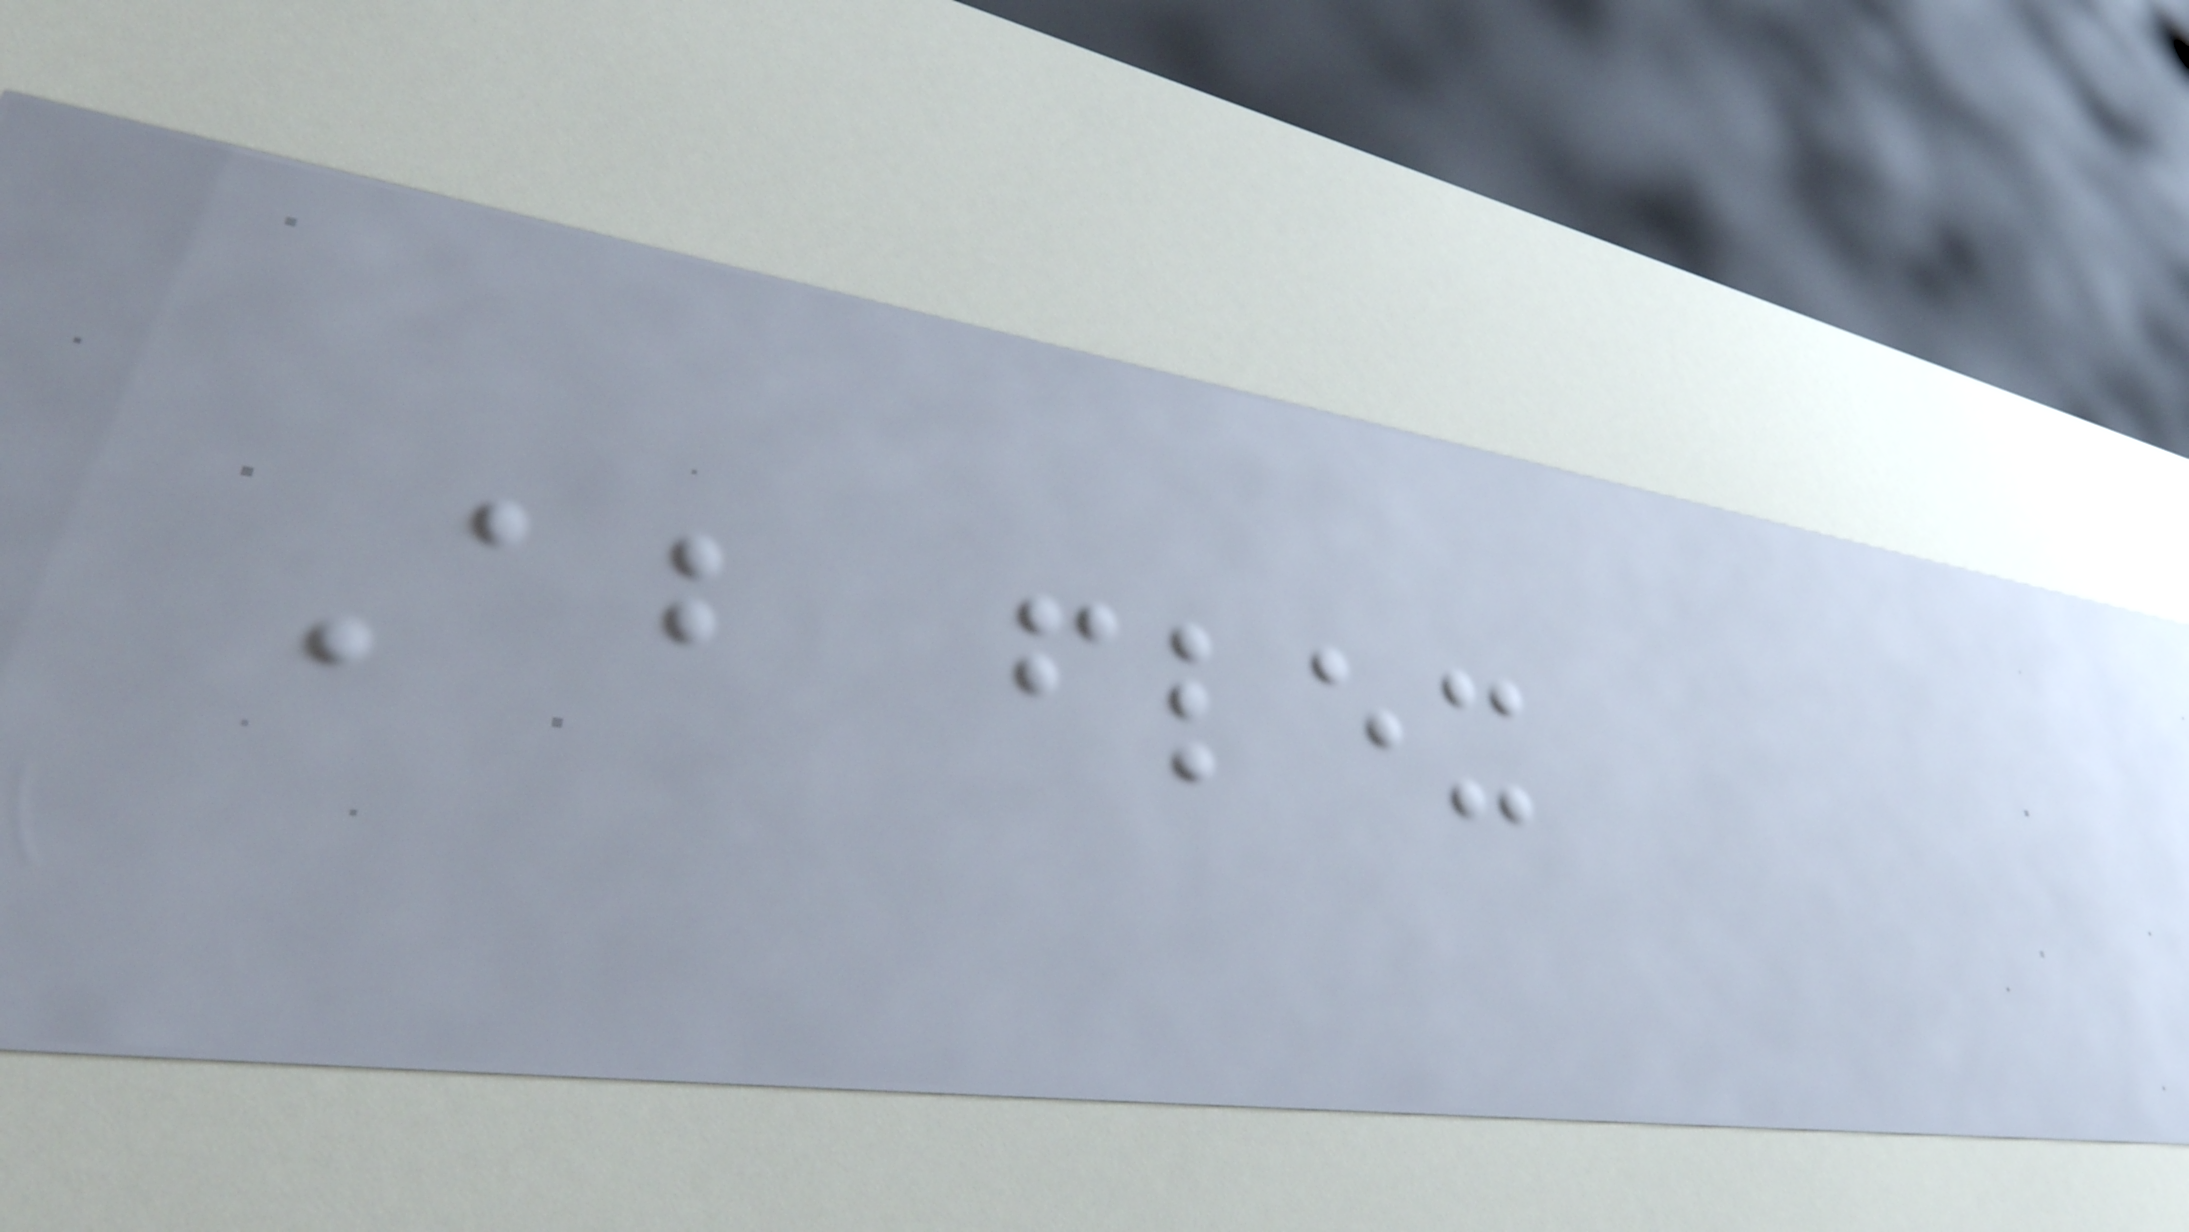About flex
